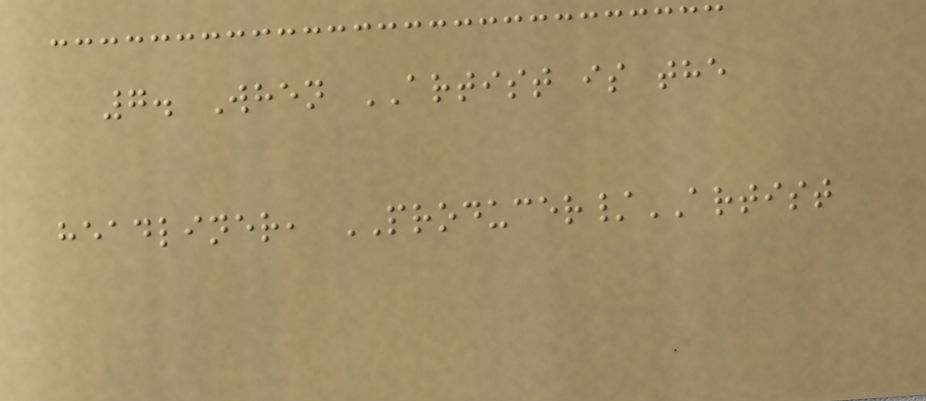7. When ARTIST is the
headliner, PRODUCER/ARTIST
